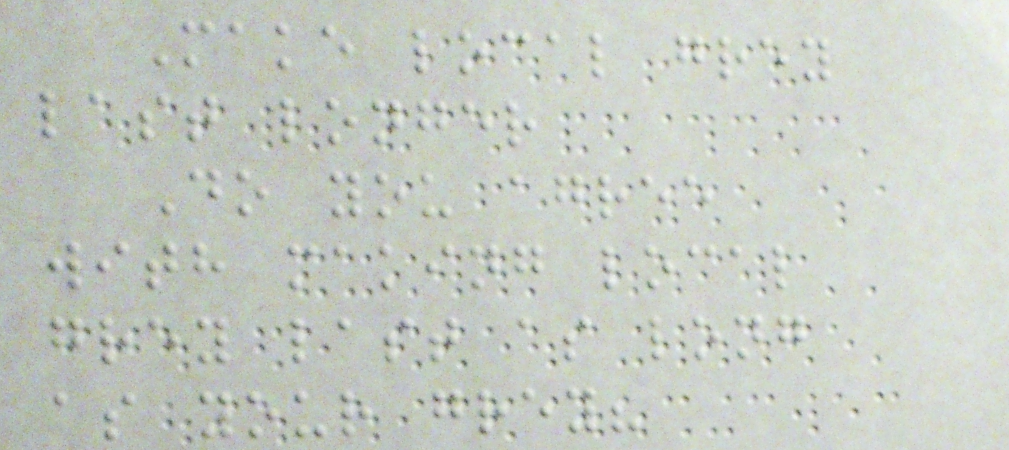Make local grey
last longer
Do you agree
with making local
grey last as long
as your grey?
